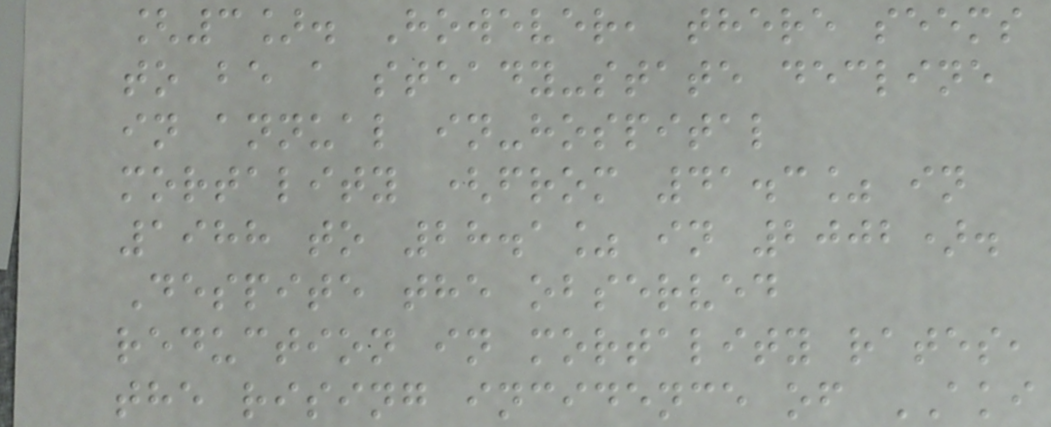[3]. However, there seems
to be a steady-state decline
in annual in-hospital
mortality (from 41.3% in
1988 to 28.1% in 2002).
Despite the observed
reduction in mortality rates,
the rising incidence of AKI
